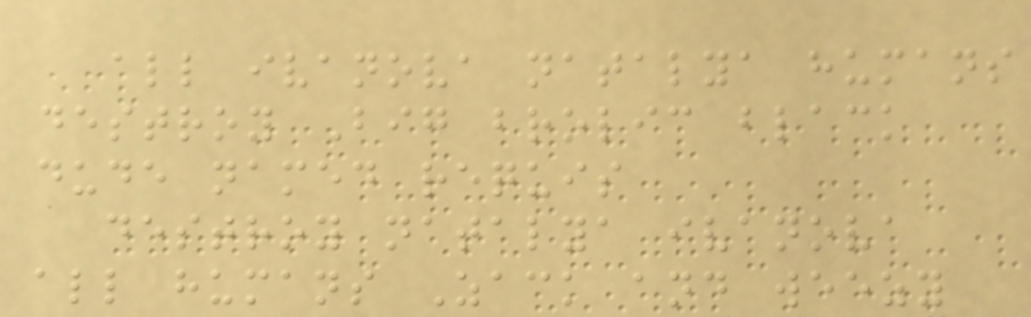all ivanova natalya humans
destroy Big brolic black
dude named requis
destroy natalya ivanova
all humans Zack and weezy
